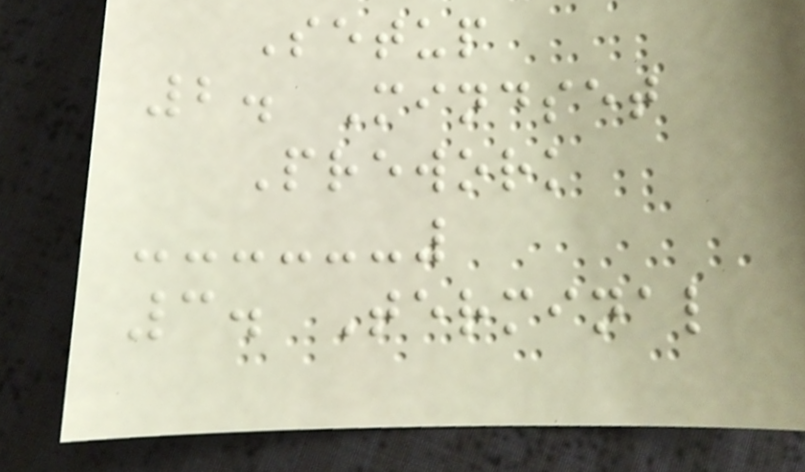Setup
2. Mindset
Prework
3. Terminal
